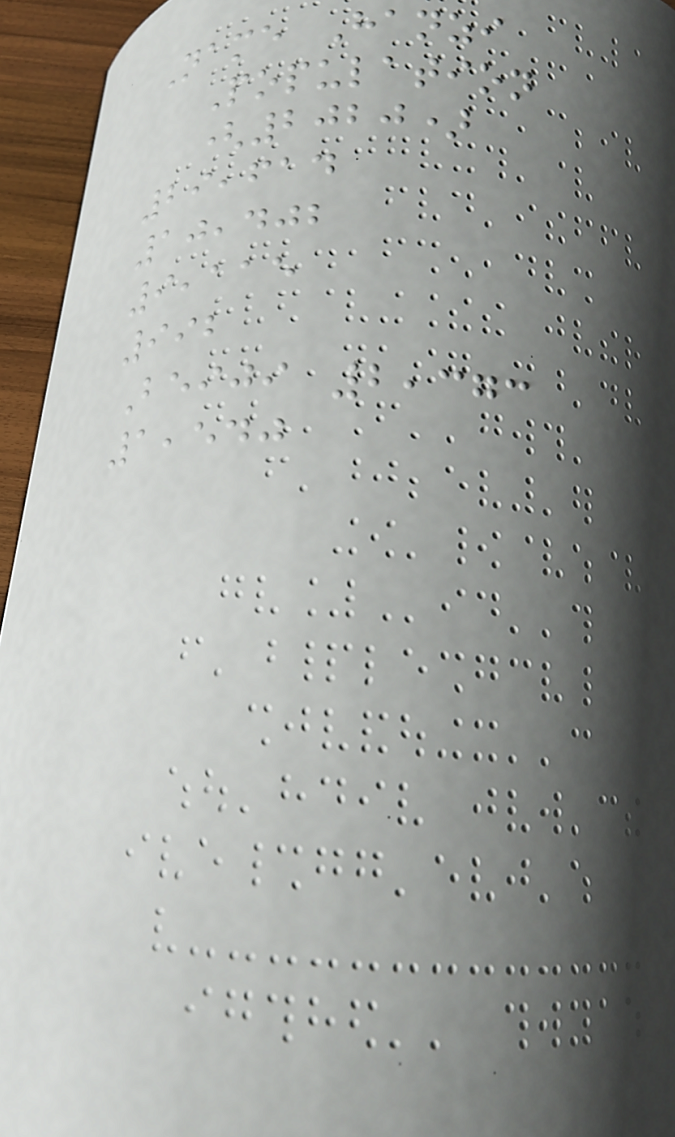Name Hanzi
Population
(2020)
29,614
10,402
9,115
992
Beiji 2,373
1,540
